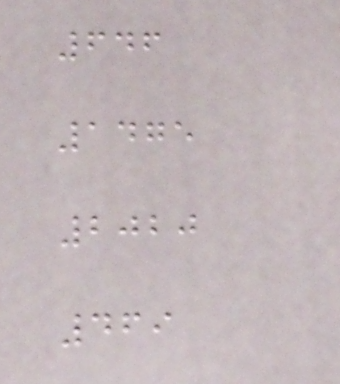646
1475
2020
469
